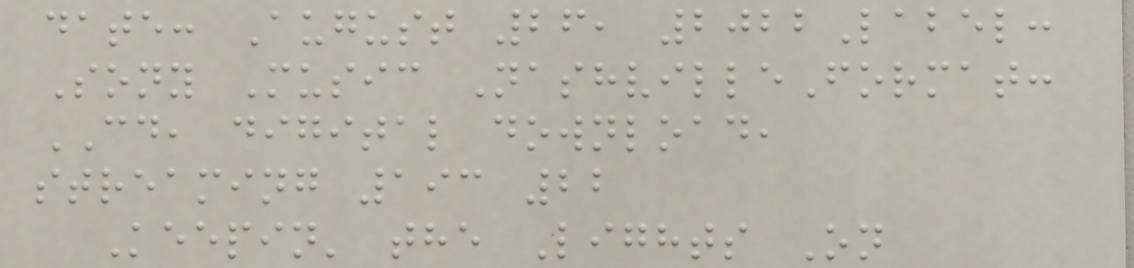date: August 26, 2022Label:
Sony Music NashvilleFormat:
CD, digital download,
streaming 193 22
Keepin' the Lights On
